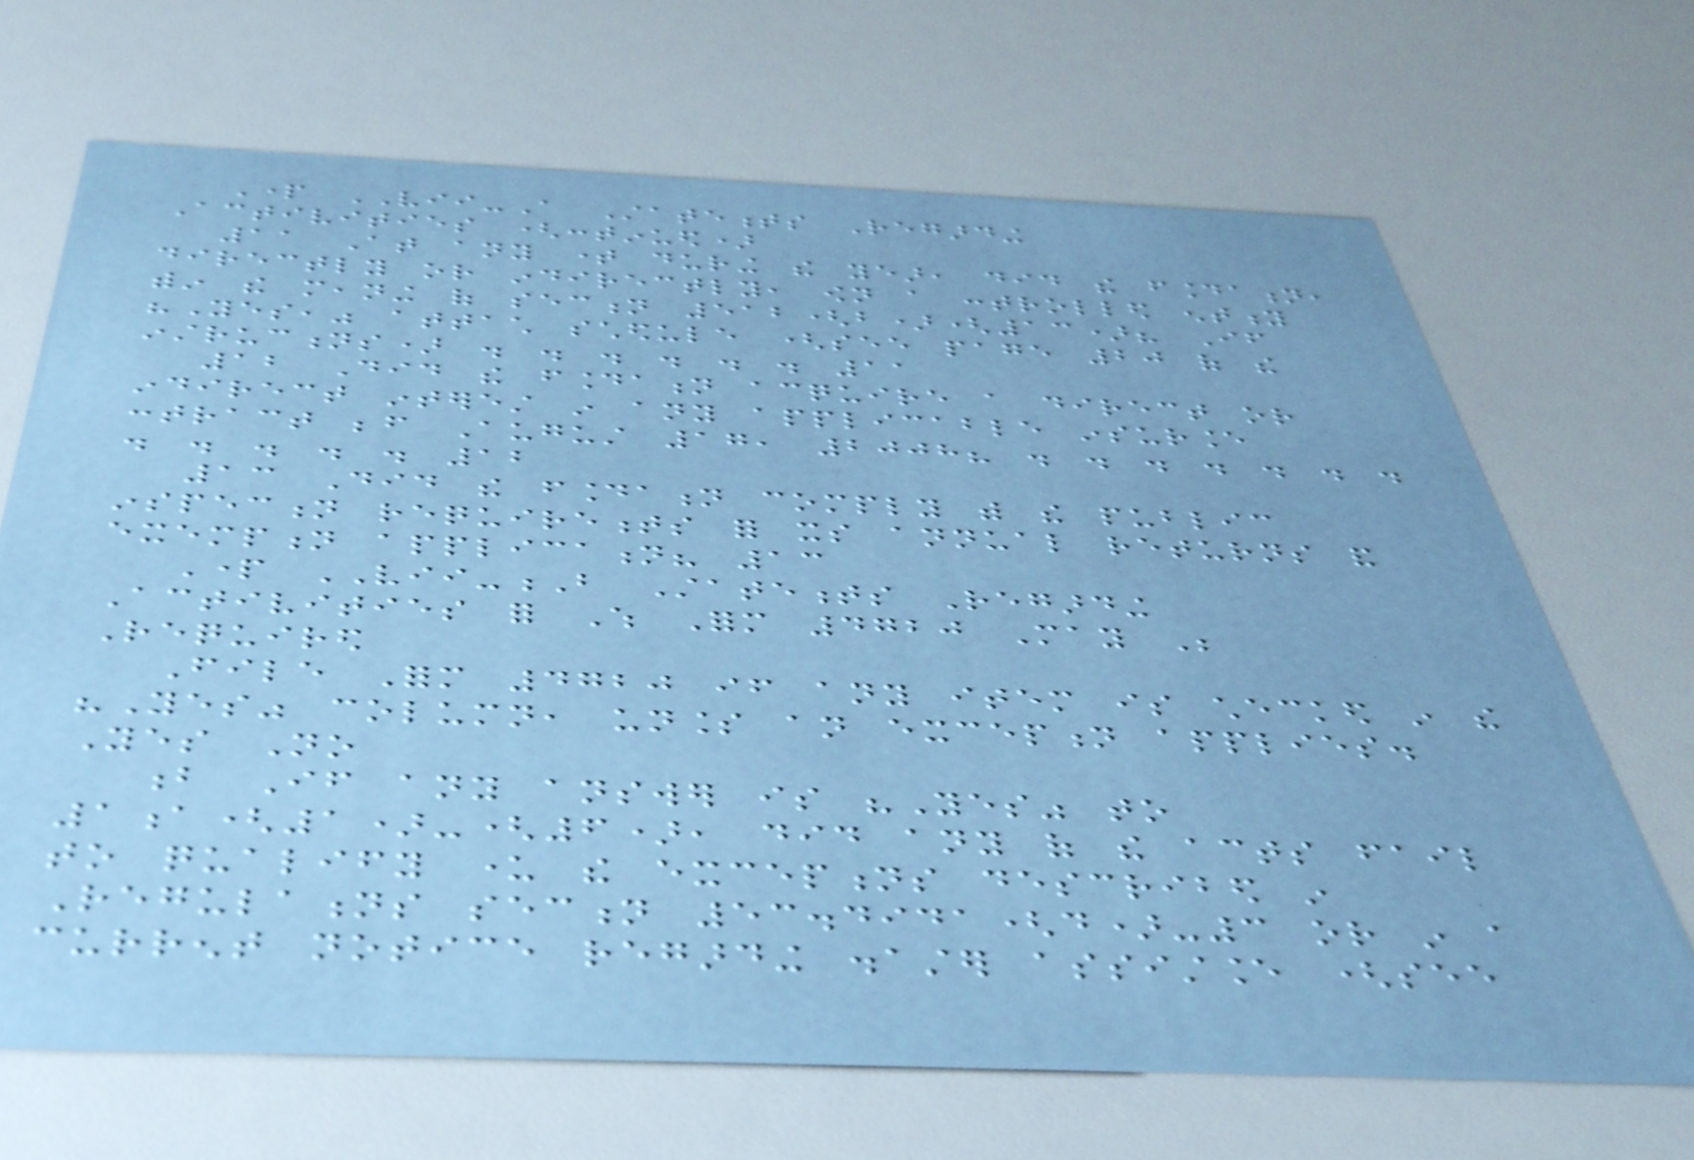Part VII-A Statements Regarding
Activities (continued)
11 At any time during the year, did the foundation,
directly or indirectly, own a controlled entity
within the meaning of section 512(b)(13)? If
"Yes," attach schedule (see page 20 of the
instructions) . . . . . . 11
12 Did the foundation acquire a direct or
indirect interest in any applicable insurance
contract before August 17, 2008? . . . . . . .
. . . . . 12
13 Did the foundation comply with the public
inspection requirements for its annual returns and
exemption application? 13
Part VII-B Statements Regarding
Activities for Which Form 4720 May Be
Required
File Form 4720 if any item is checked in the
"Yes" column, unless an exception applies.
Yes No
b If any answer is "Yes" to
1a(1)-(6), did any of the acts fail
to qualify under the exceptions described in
Regulations section 53.4941(d)-3 or in a
current notice regarding disaster assistance (see
